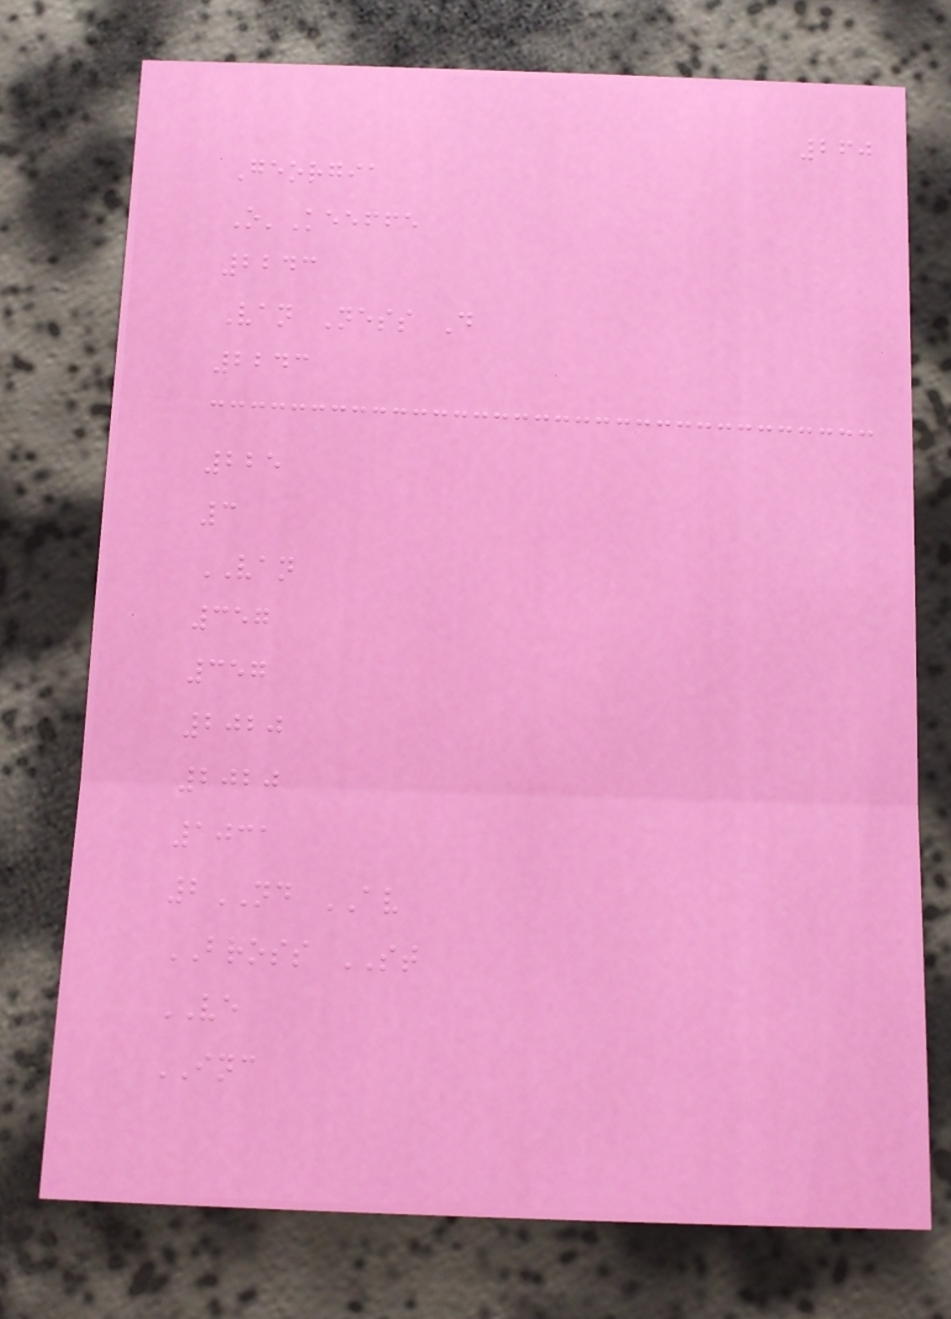260
Georgia
O'Keeffe
2243
Van Ness D
2243
225
3
VAN
357
357
2020
2020
1031
2ND AV
BROSS ST
VE
INC
